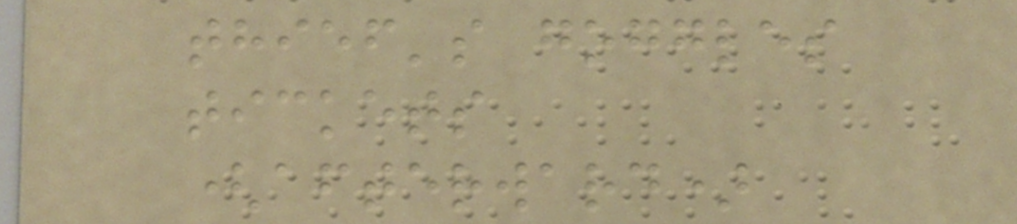thief's goggles
tickets
(afterward)
